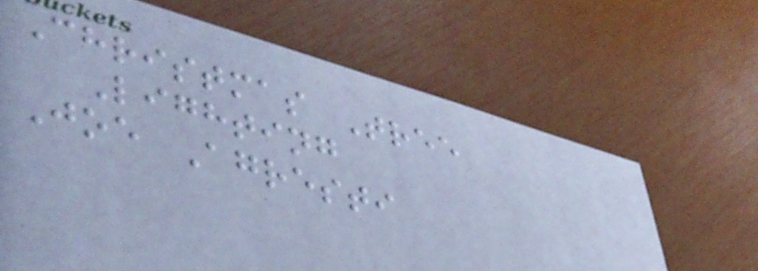Christmas Tree
Lighting
Joe Agresti
